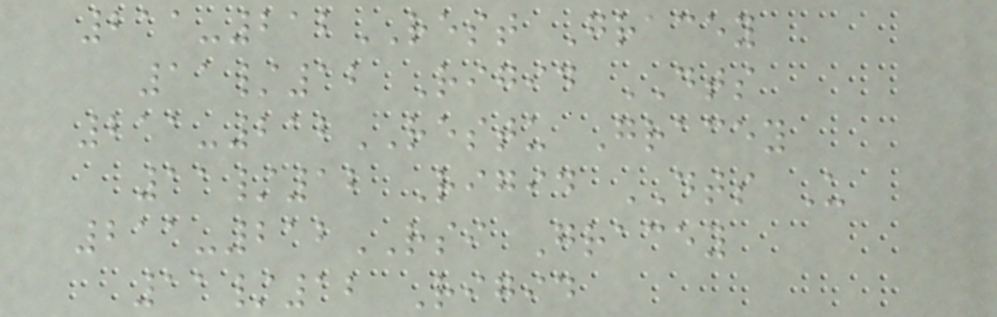211-212REST Gracey
11/12 Rigid DTS
211-212RESTU Gracey
11/12 Rigid DTS U
211-212RSI Gracey
11/12 Rigid
